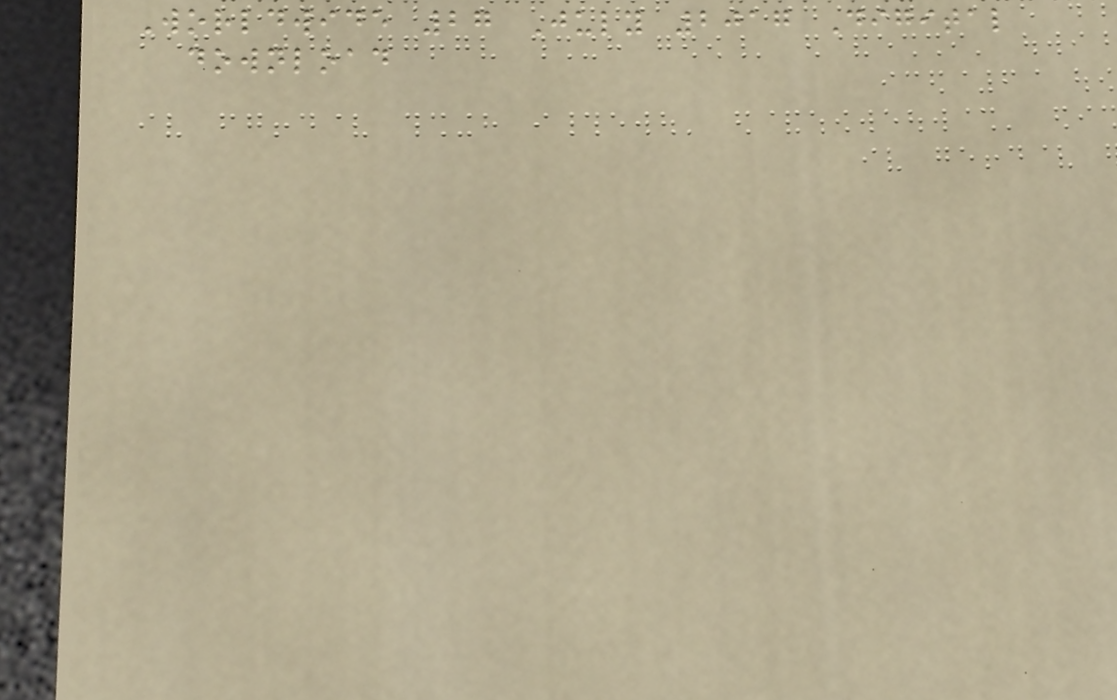Worldwide 27 July 2017 Digital
download
